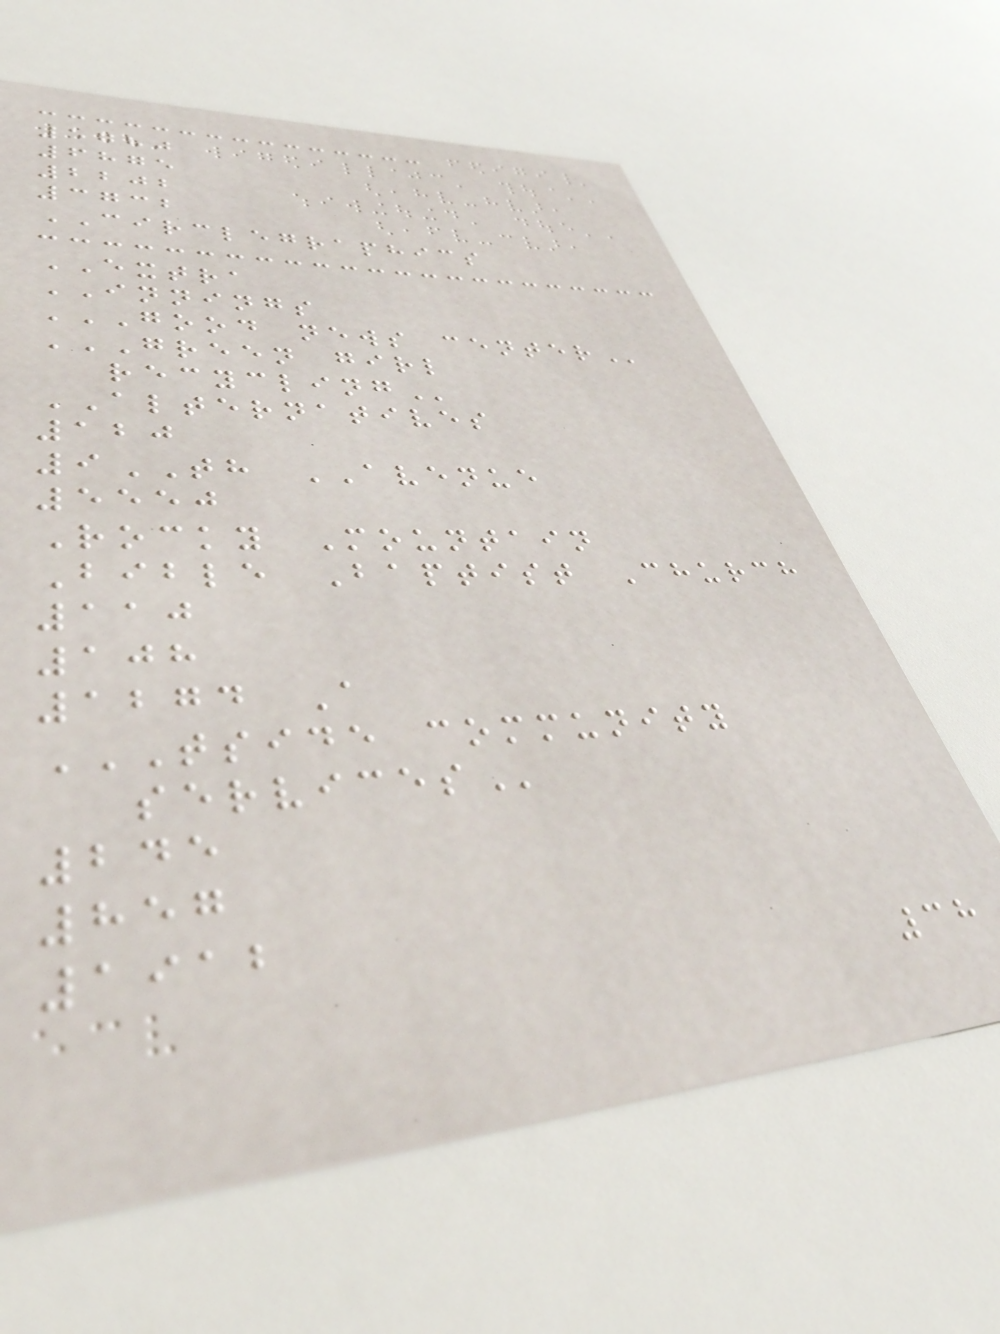5780
6875
2202
3732
CIRCLEGRAPHICS
EXTRA
INNINGS
GOOD NEWS CENTER
GREEN GIRL
RECYCLING
ALTERNATIVES
120
9TH AVENUE
5550
Rocky Mountain
Bible Baptist Church
110
108
1274 A
TSIDE COMMUNITY
SERVICES
245
857
1912
38
